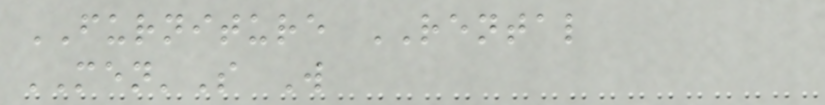FURNITURE RENTAL
MEN'S W
